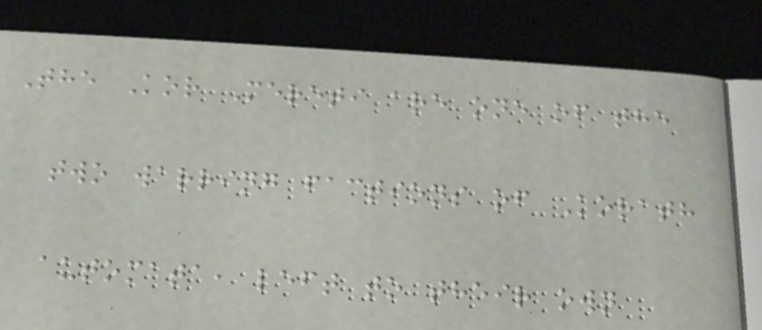The Kor Mereti are one of the
two warring factions of Korath
automata, left to their own
